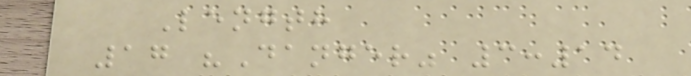Length
17 "Danger" 3:14
